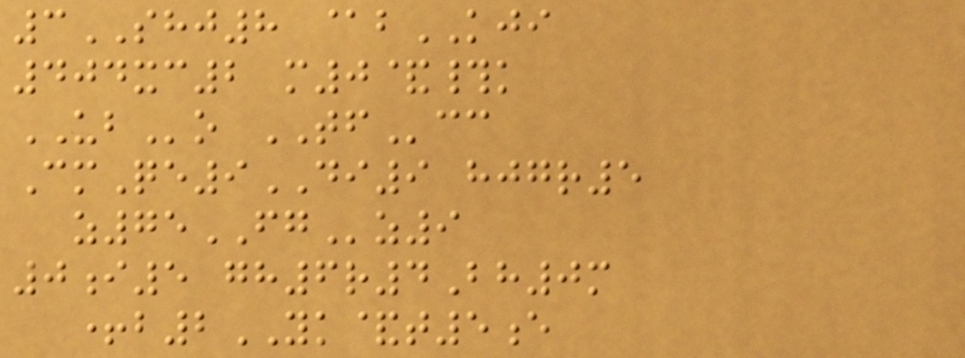3SHJ8 @bKJI
404xc2 m0&#k
UBo TFcc
CmQe9DI9 hjgr5
z75FGz9
0i5 gh6r4Bh0m
+b2YK&t5e
